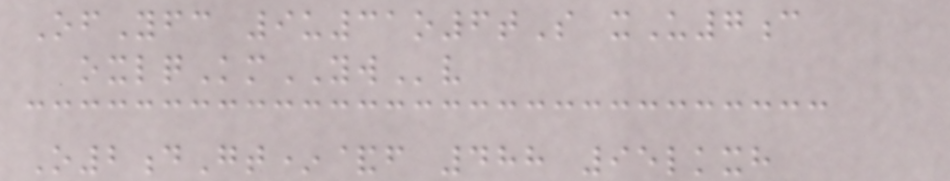OfYfc 9u31o6tS xU7c
oxlqKmYWv
O2dGt*&f 488 95lkxh
